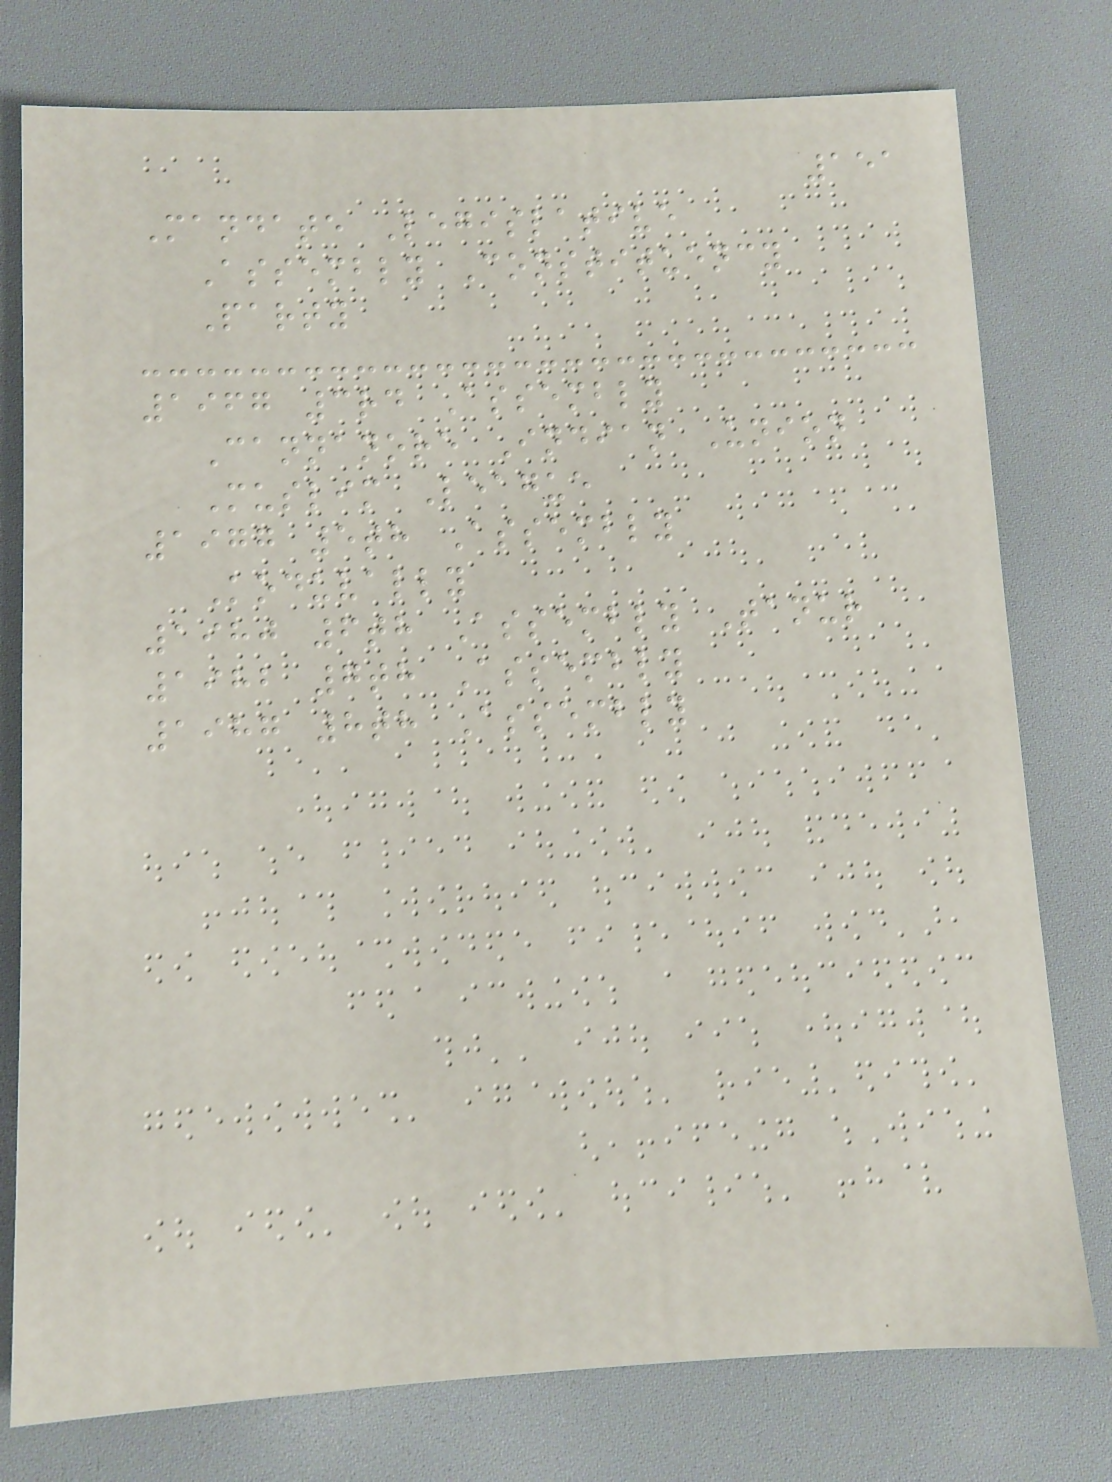151
Mandate Legislative
Assembly Constituency
Party
1967 3rd Assembly
Cannanore Indian Union
Muslim League
1977 5th Assembly
Koduvally
1980 6th Assembly Tanur
1982 7th Assembly
1987 8th Assembly
